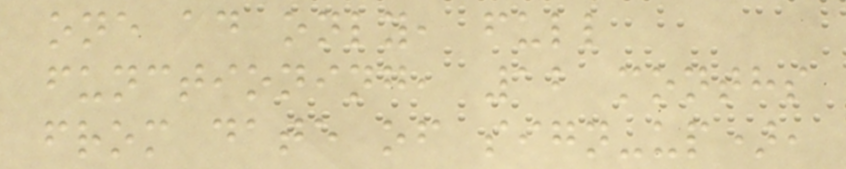one ad only, full
functioning, 12 months
from date of sign-up),
